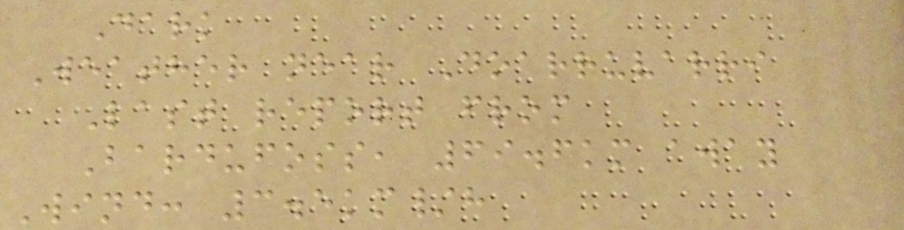Dark
Weather near Doarruvarri
Last report from
Bardufoss, 69.6km away
Wind: 3.5km/h
